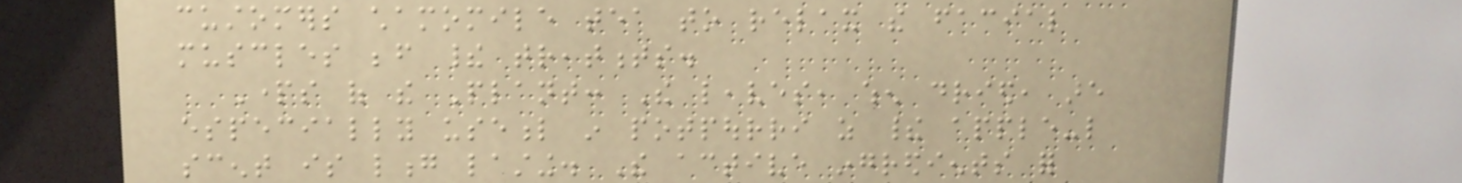customers chamomile tea to relax the facial
muscles before their treatments.
Parts of the Plant: The leaves, when dried, are
especially useful in potpourri as their apple-like
scent is long lasting. The active ingredients for
